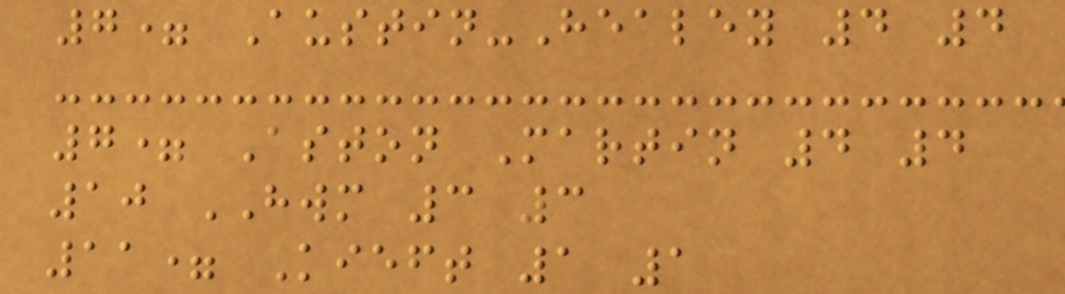7= Austin-Healey 4 4
7= Aston Martin 4 4
10 HWM 3 3
11= Kieft 1 1
